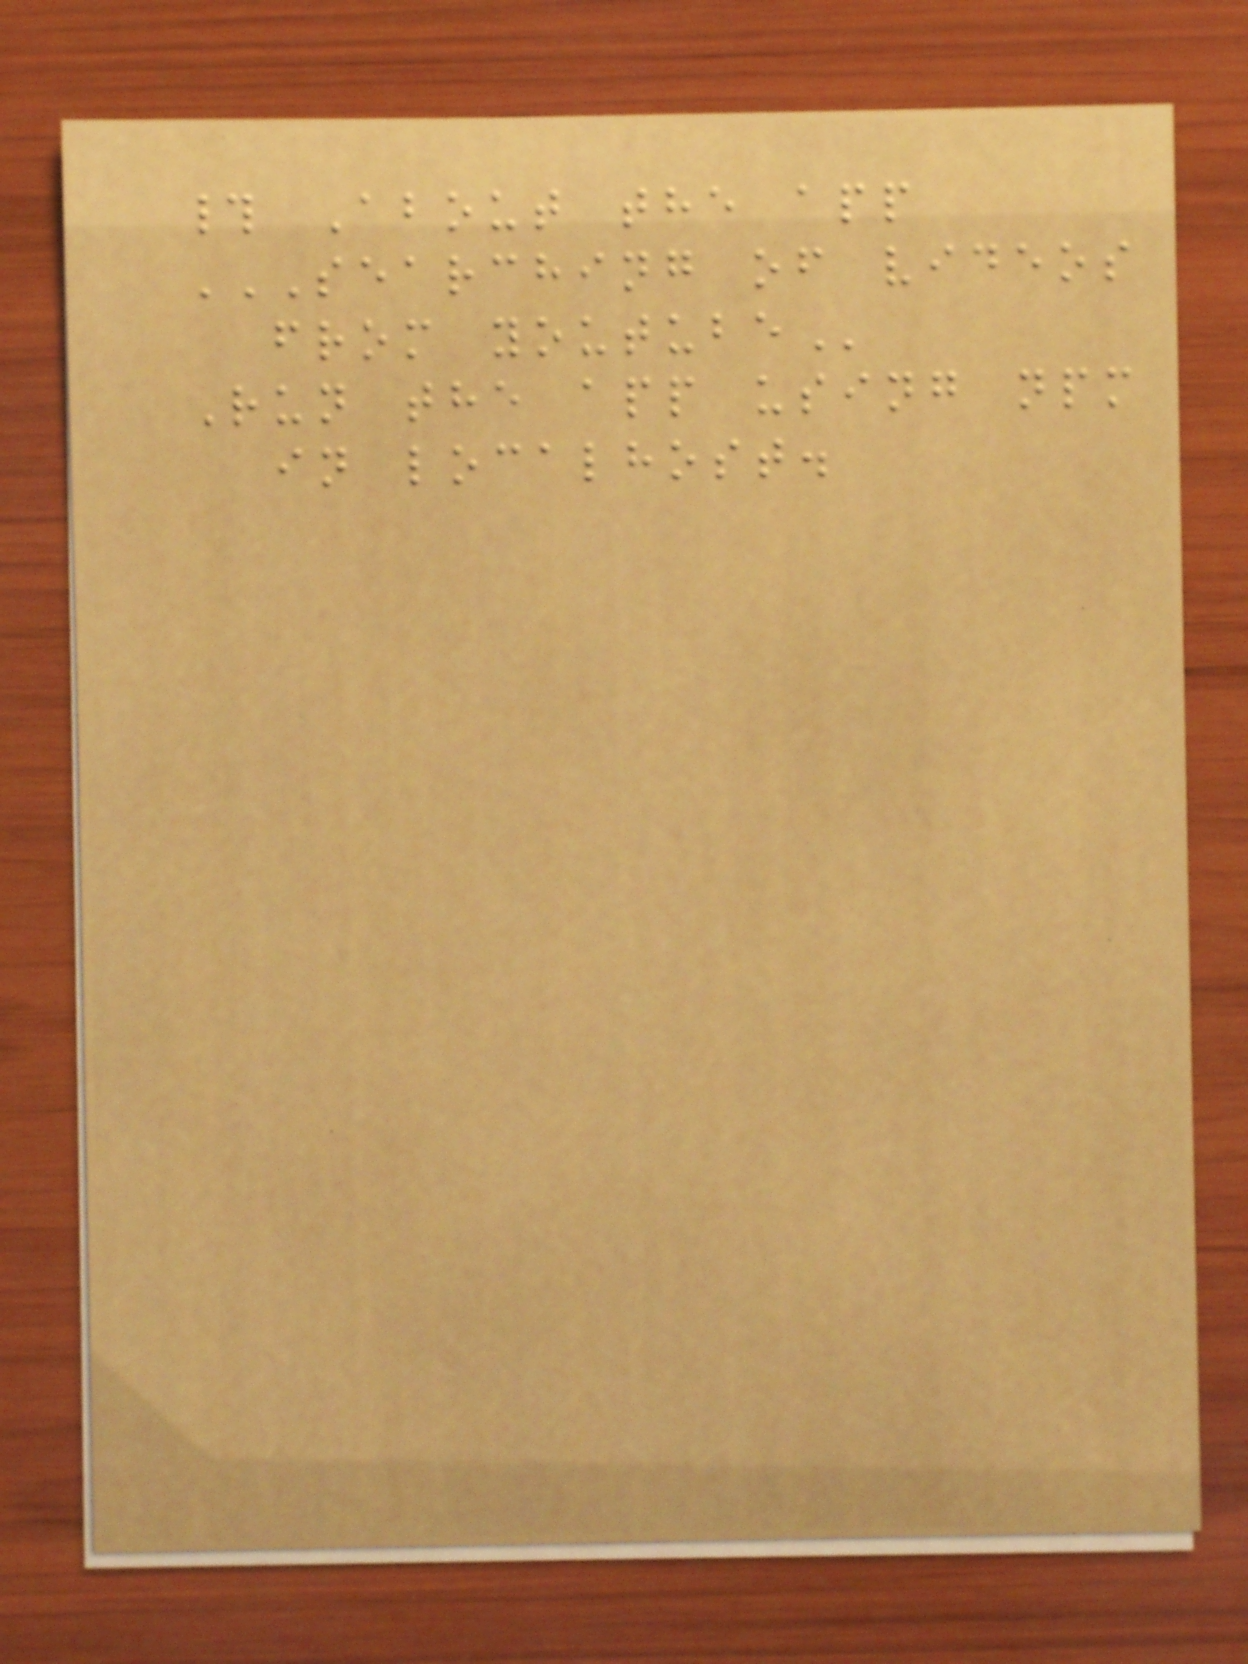# About the app
SEARCHING OF VIDEOS
FROM YOUTUBE
Run the app using npm
in localhost.
